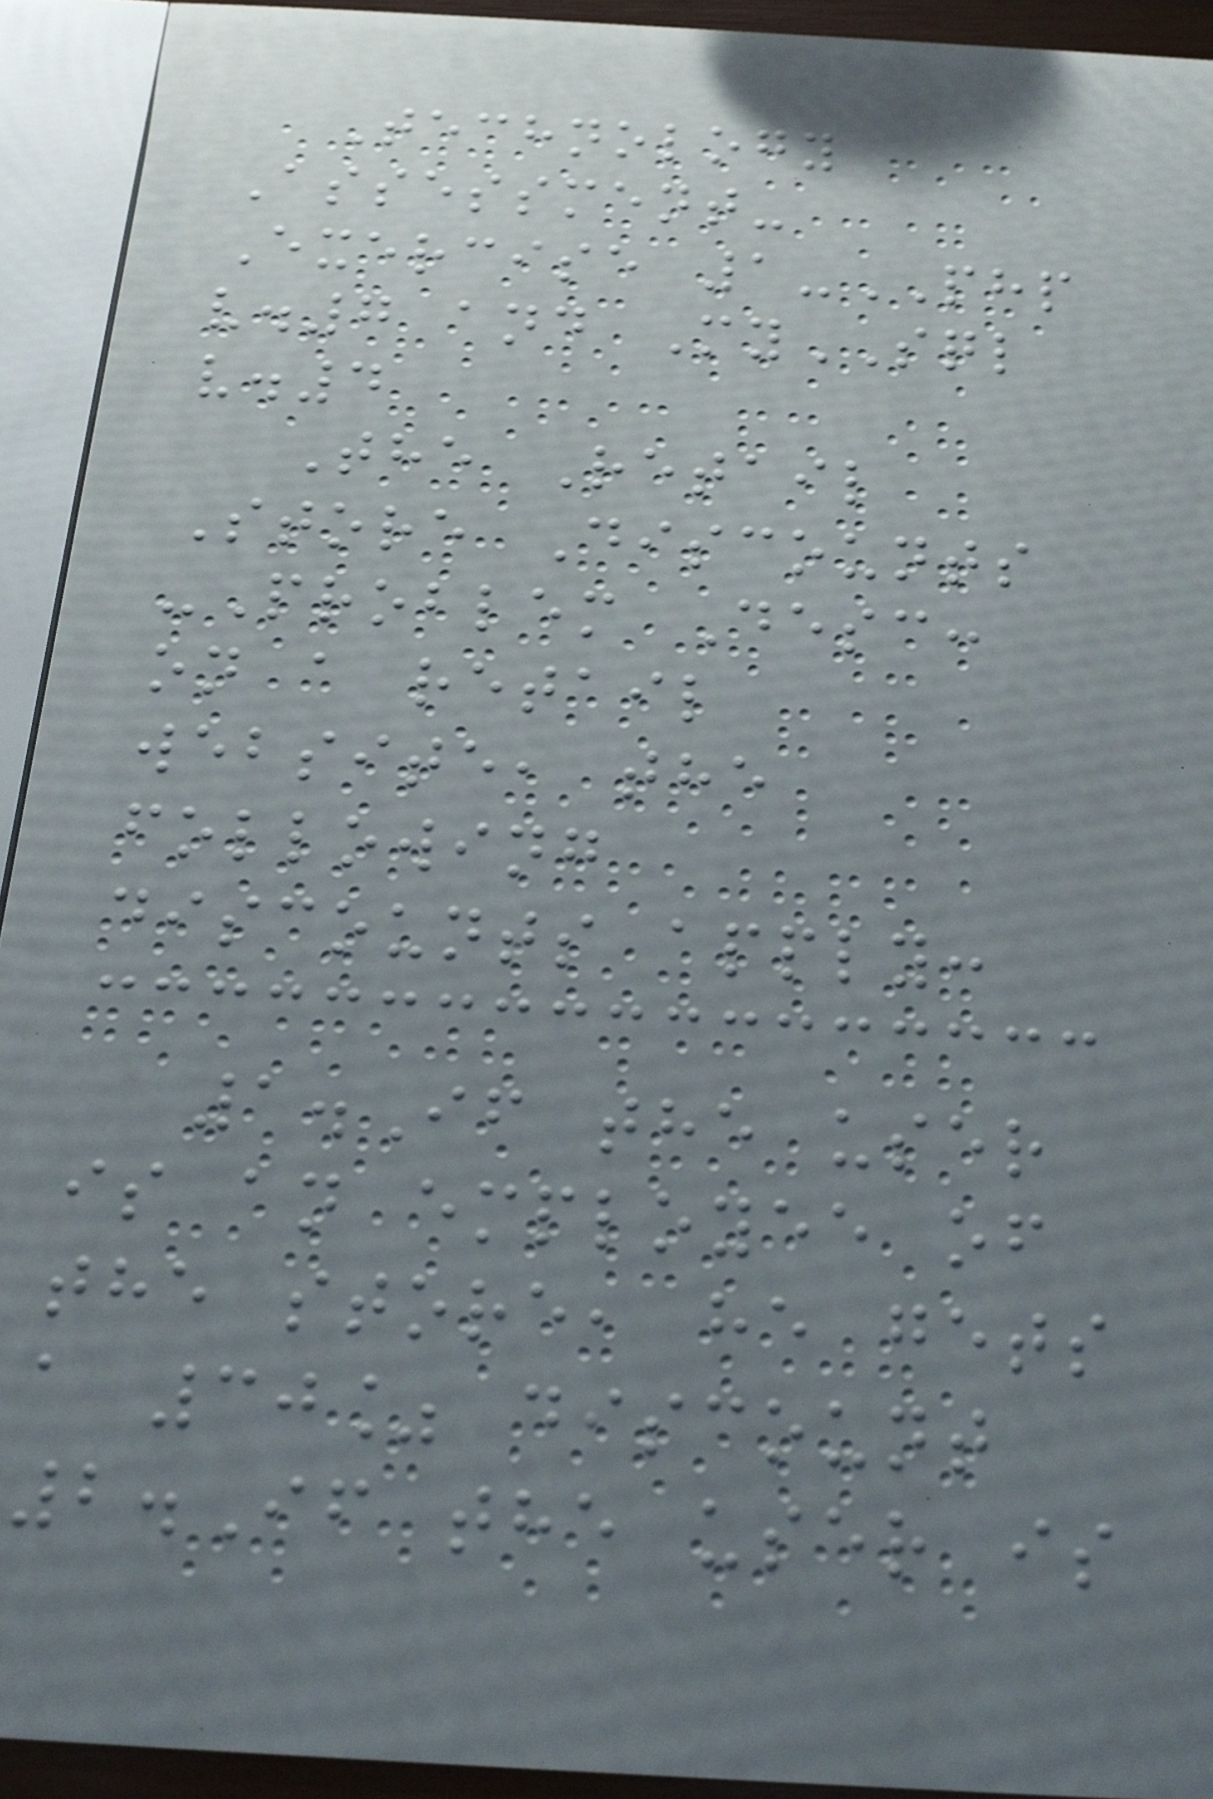Technology
Assessment-
Exercise 1-PHP
v.7 and MySQL
v.4
The Retail
Store Discounts
-Problem Desc:
on a retail
website, the
following
discounts apply:
1.If the user
is an employee of
the store, he gets
a 30% discount
2.If the user is
